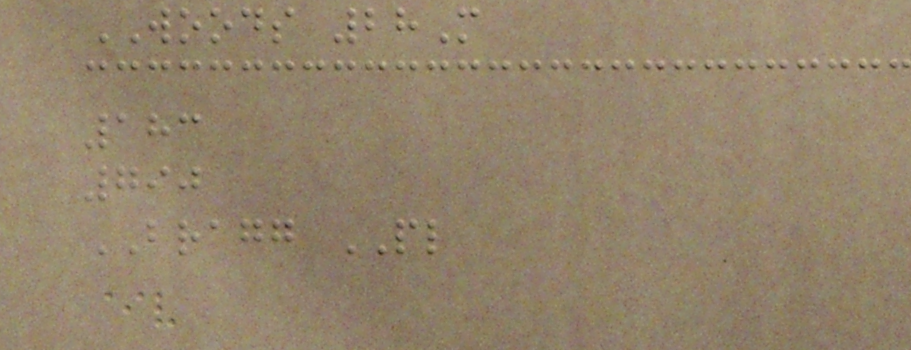WOODS 28M
183
790
BRAGG PL
